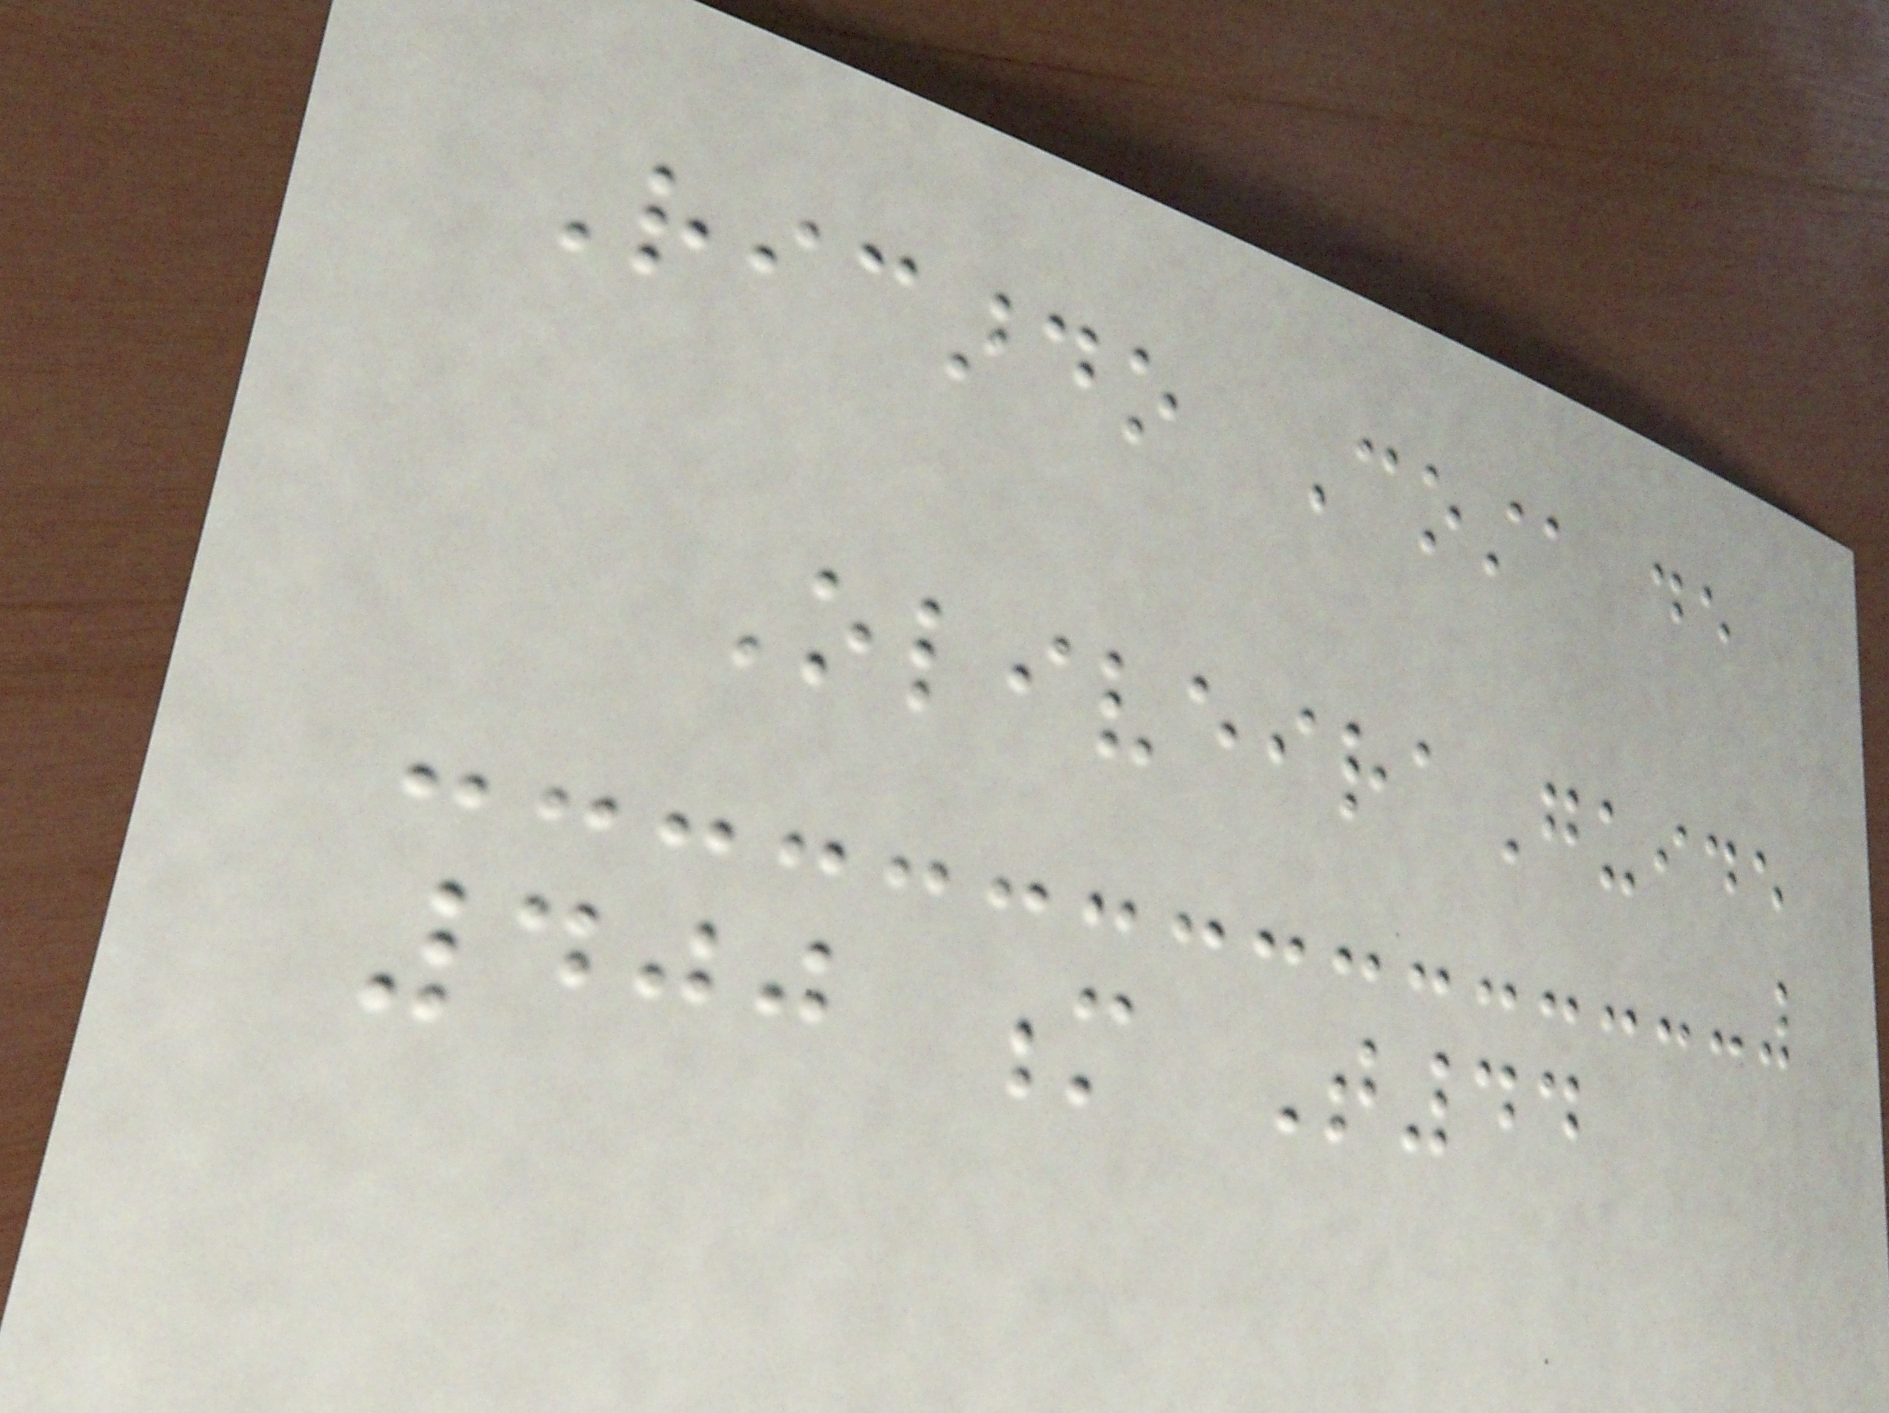Ricardo Costa de
OliveiraGuide
400 m T44
